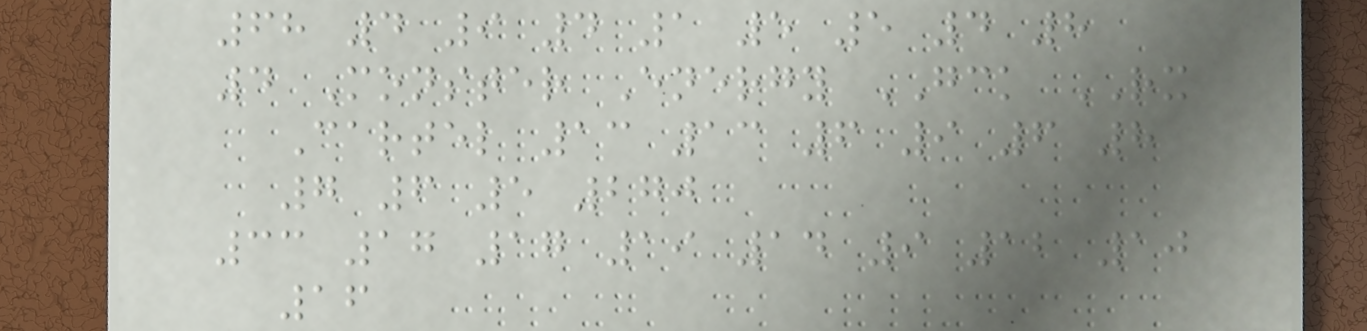68 4 9 4 1 5 5 4 8
4 Monster Energy GCK RX
Cartel 13 13 6 9 6 8
7 6 5 270
33 17 17 19 14 9 12 10
16
